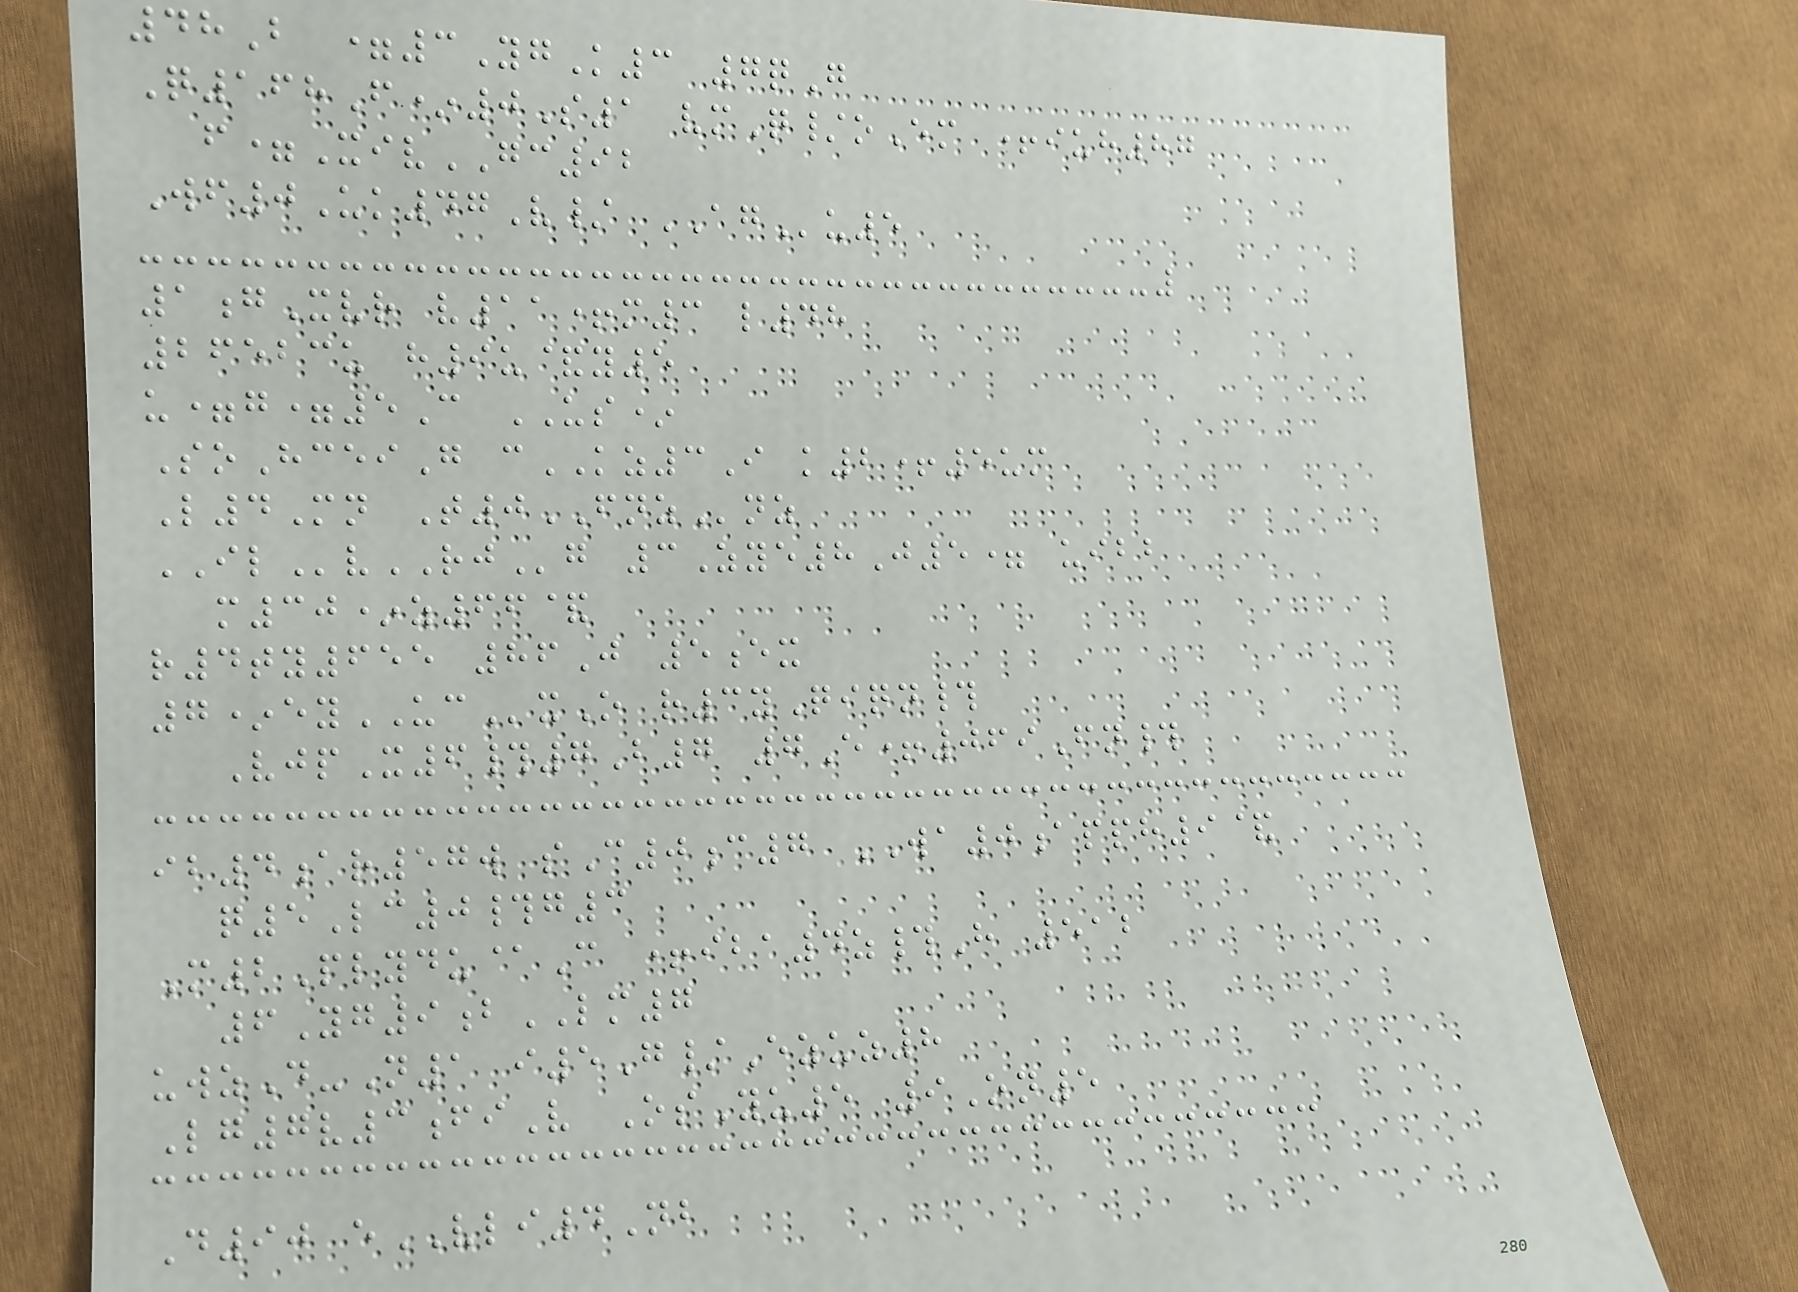48B =3YgK3 7qG
Q168F*0S1 vmQ/oEm +iuh87
f=XivGC92
Wf0Uk47V/ AGu5
1gXvr v11+m3 l48
26523u h9u&y5
u=g=5C US*
SoHceiG cKZ3I k2+5um
L4Mn T0FNZnz
ILvRJg 3Zye8J5= uibb
m30*z66&
r4ty655 86J 5ex
7*eyUCxO r3yQiqn#
VjpX6#7B7 7E+069Fn#
ib4ar57w sC0c7 WA0apph9&
q5Lc0#g3
M2Plydu@C +iba4z#H 512
6Yg9bLM7
uwzD-N1 i5G/Ezuz8
Lg7v3fiV OsYu5 9On5
D90 eVLI4Nb
